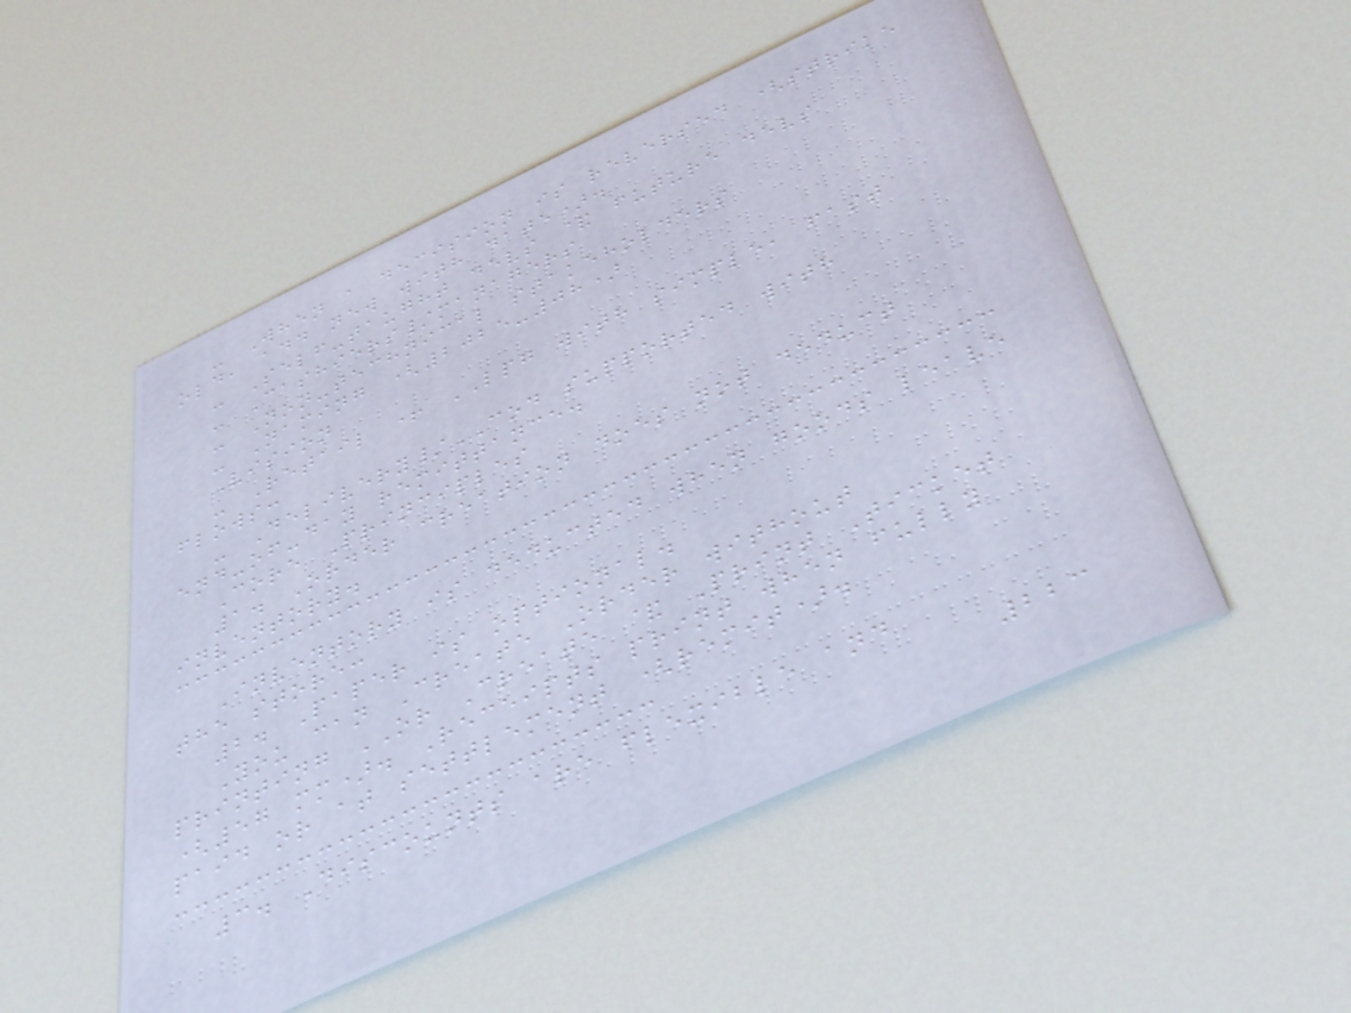- When a decision is reversed (strike
old, add new with date).
- Self-taught devs & future devs
- Cashiers/managers
- Non-technical stakeholders
- Naming (2025-08)
Vision
- Retail + LPG with simple, fast
flows:
- Delivery/COD supported with
end-of-day remittance.
Core Principles
1. Order creation does not deduct
inventory.
Inventory is deducted when goods leave
the store:
2. Paper is optional.
You can Create Order without
printing OR Create & Print Ticket
(57 mm). Receipts print when fully
paid or at settlement (remit).
3. Discounts are flexible and
223
